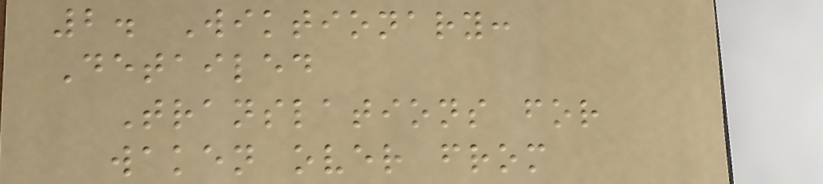2. Wiktionary:
Detailed
Translations for
waken over from
